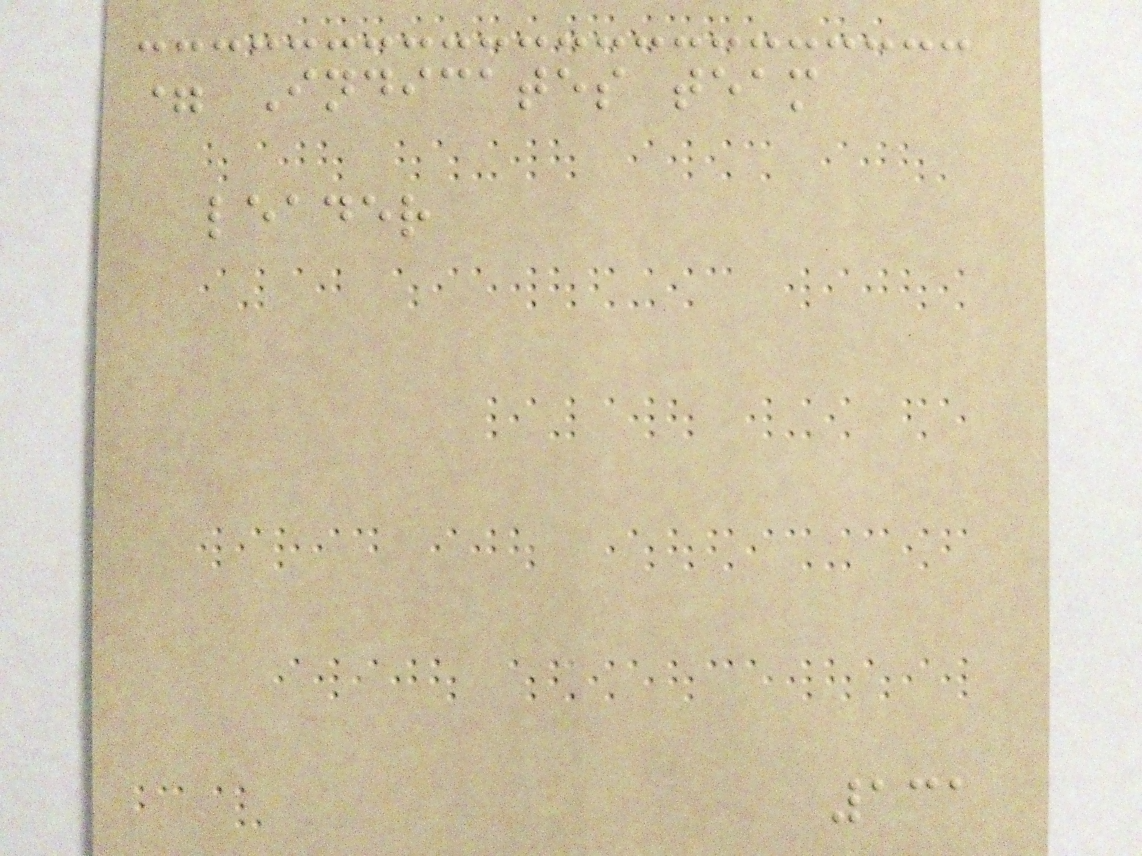= Indicates team
leader
131
